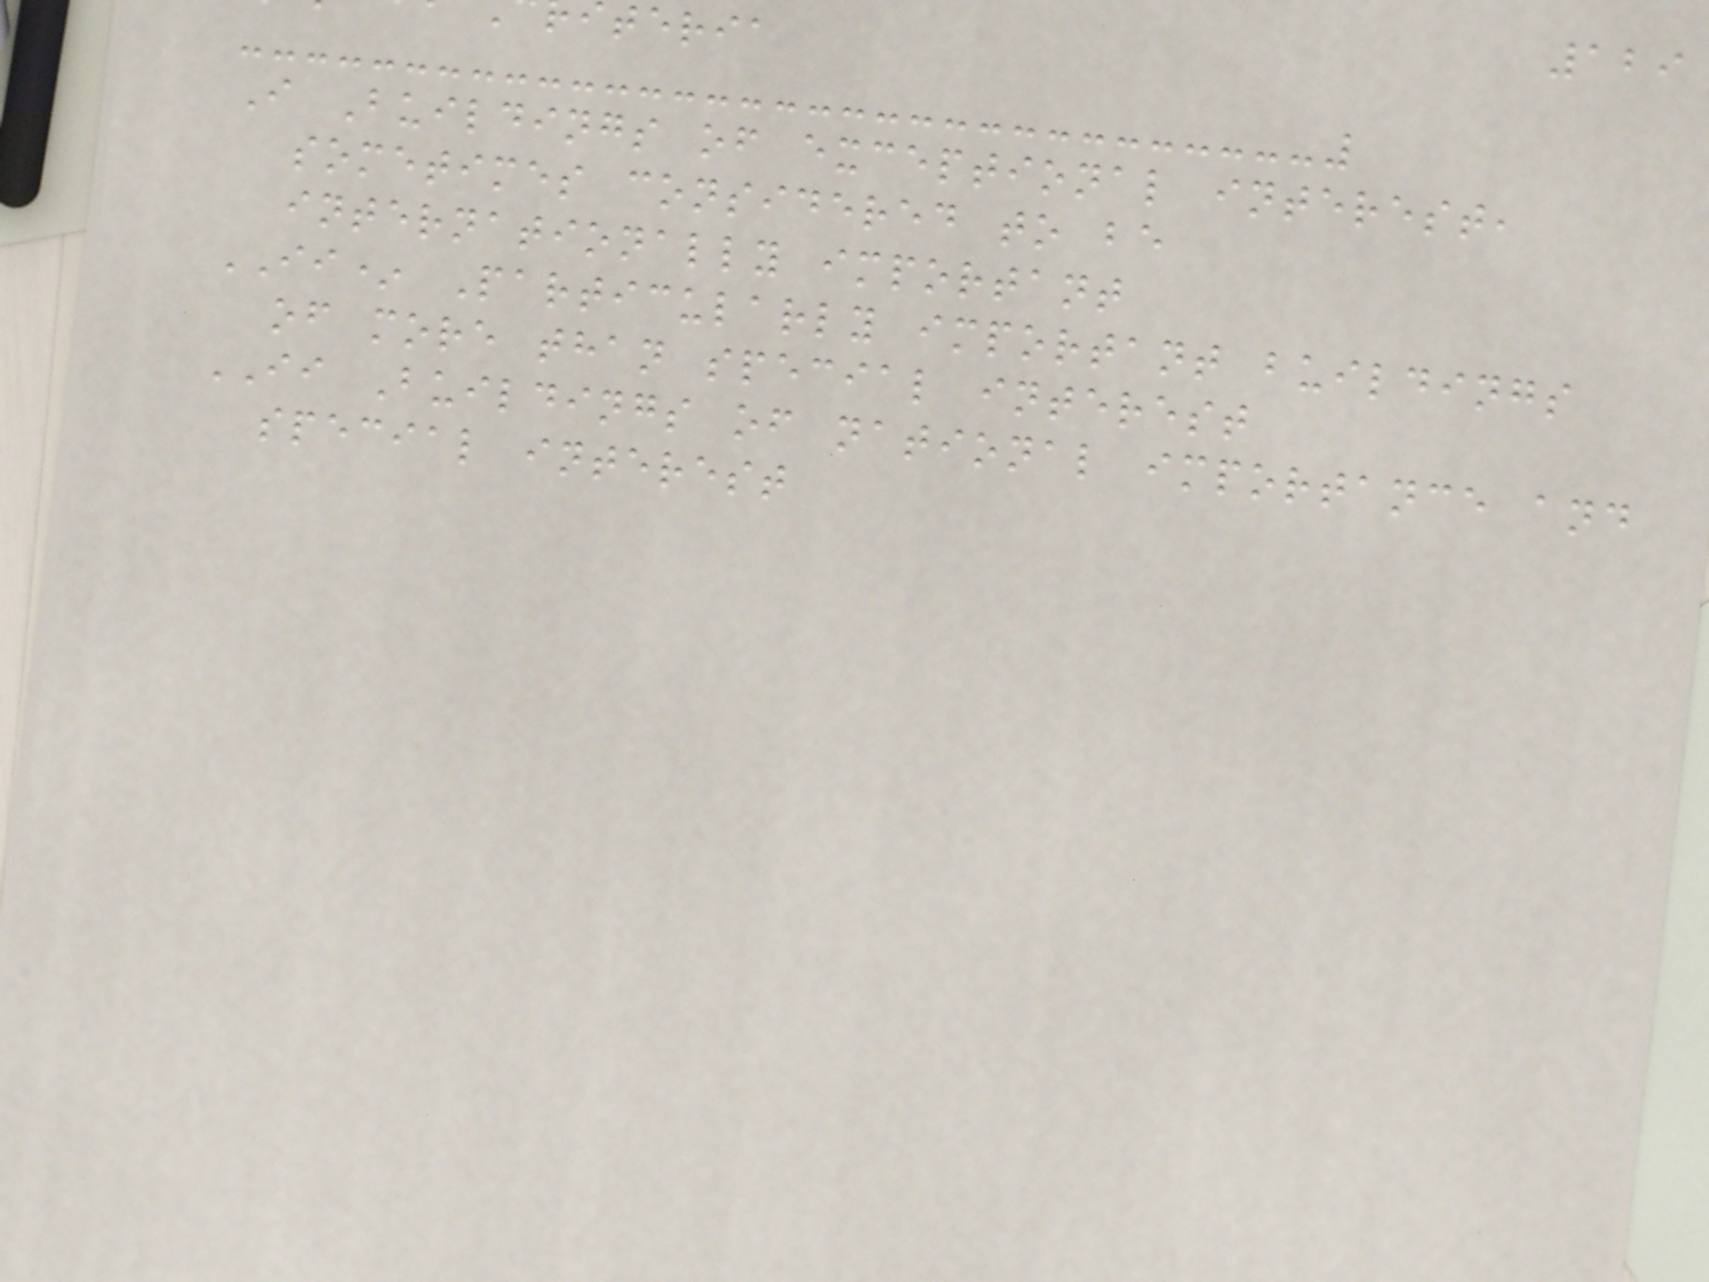129
teria
I Buildings of exceptional interest,
sometimes considered to be
internationally important
II* Particularly important buildings
of more than special interest
II Buildings of national importance and
special interest
